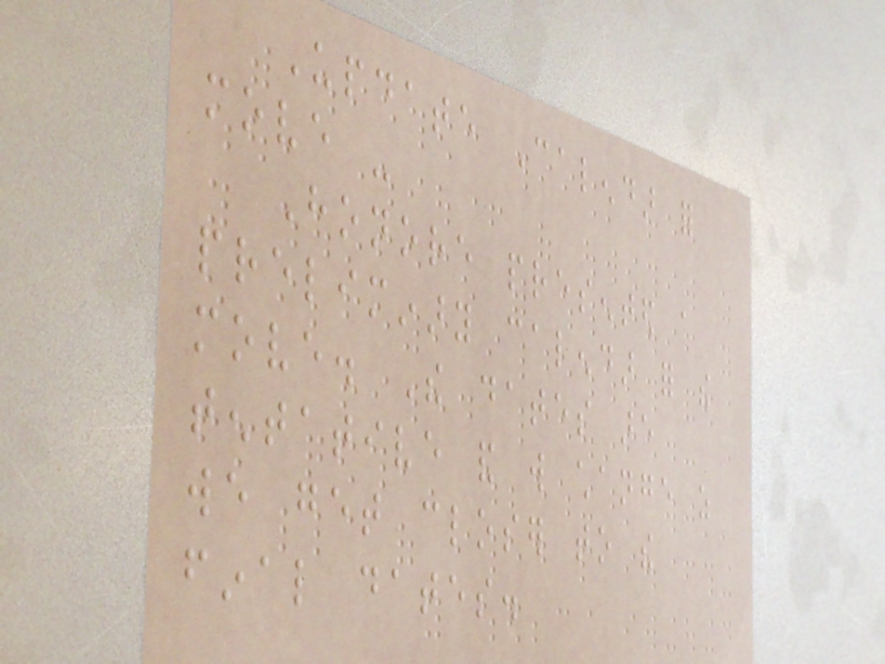Update Calendar for
move -
Honore presented a
preliminary calendar for the
move. The dates are
tentative and will change as
we get closer to the
final dates.
